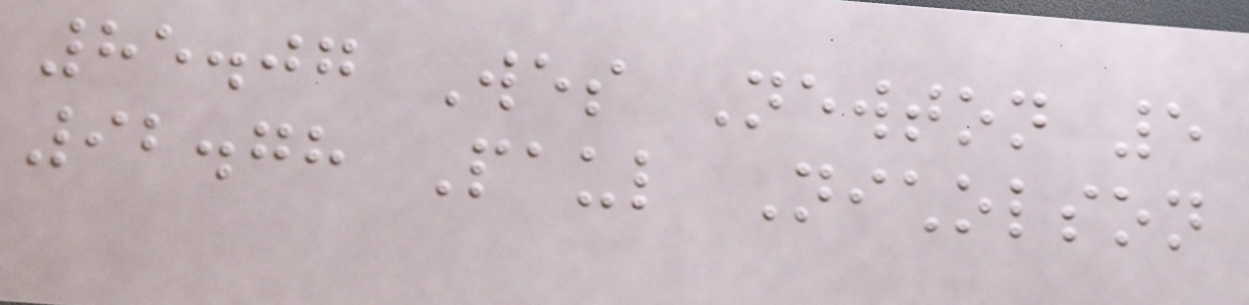85.07 Wes Newton 5
92.78 Paul Nicholson
